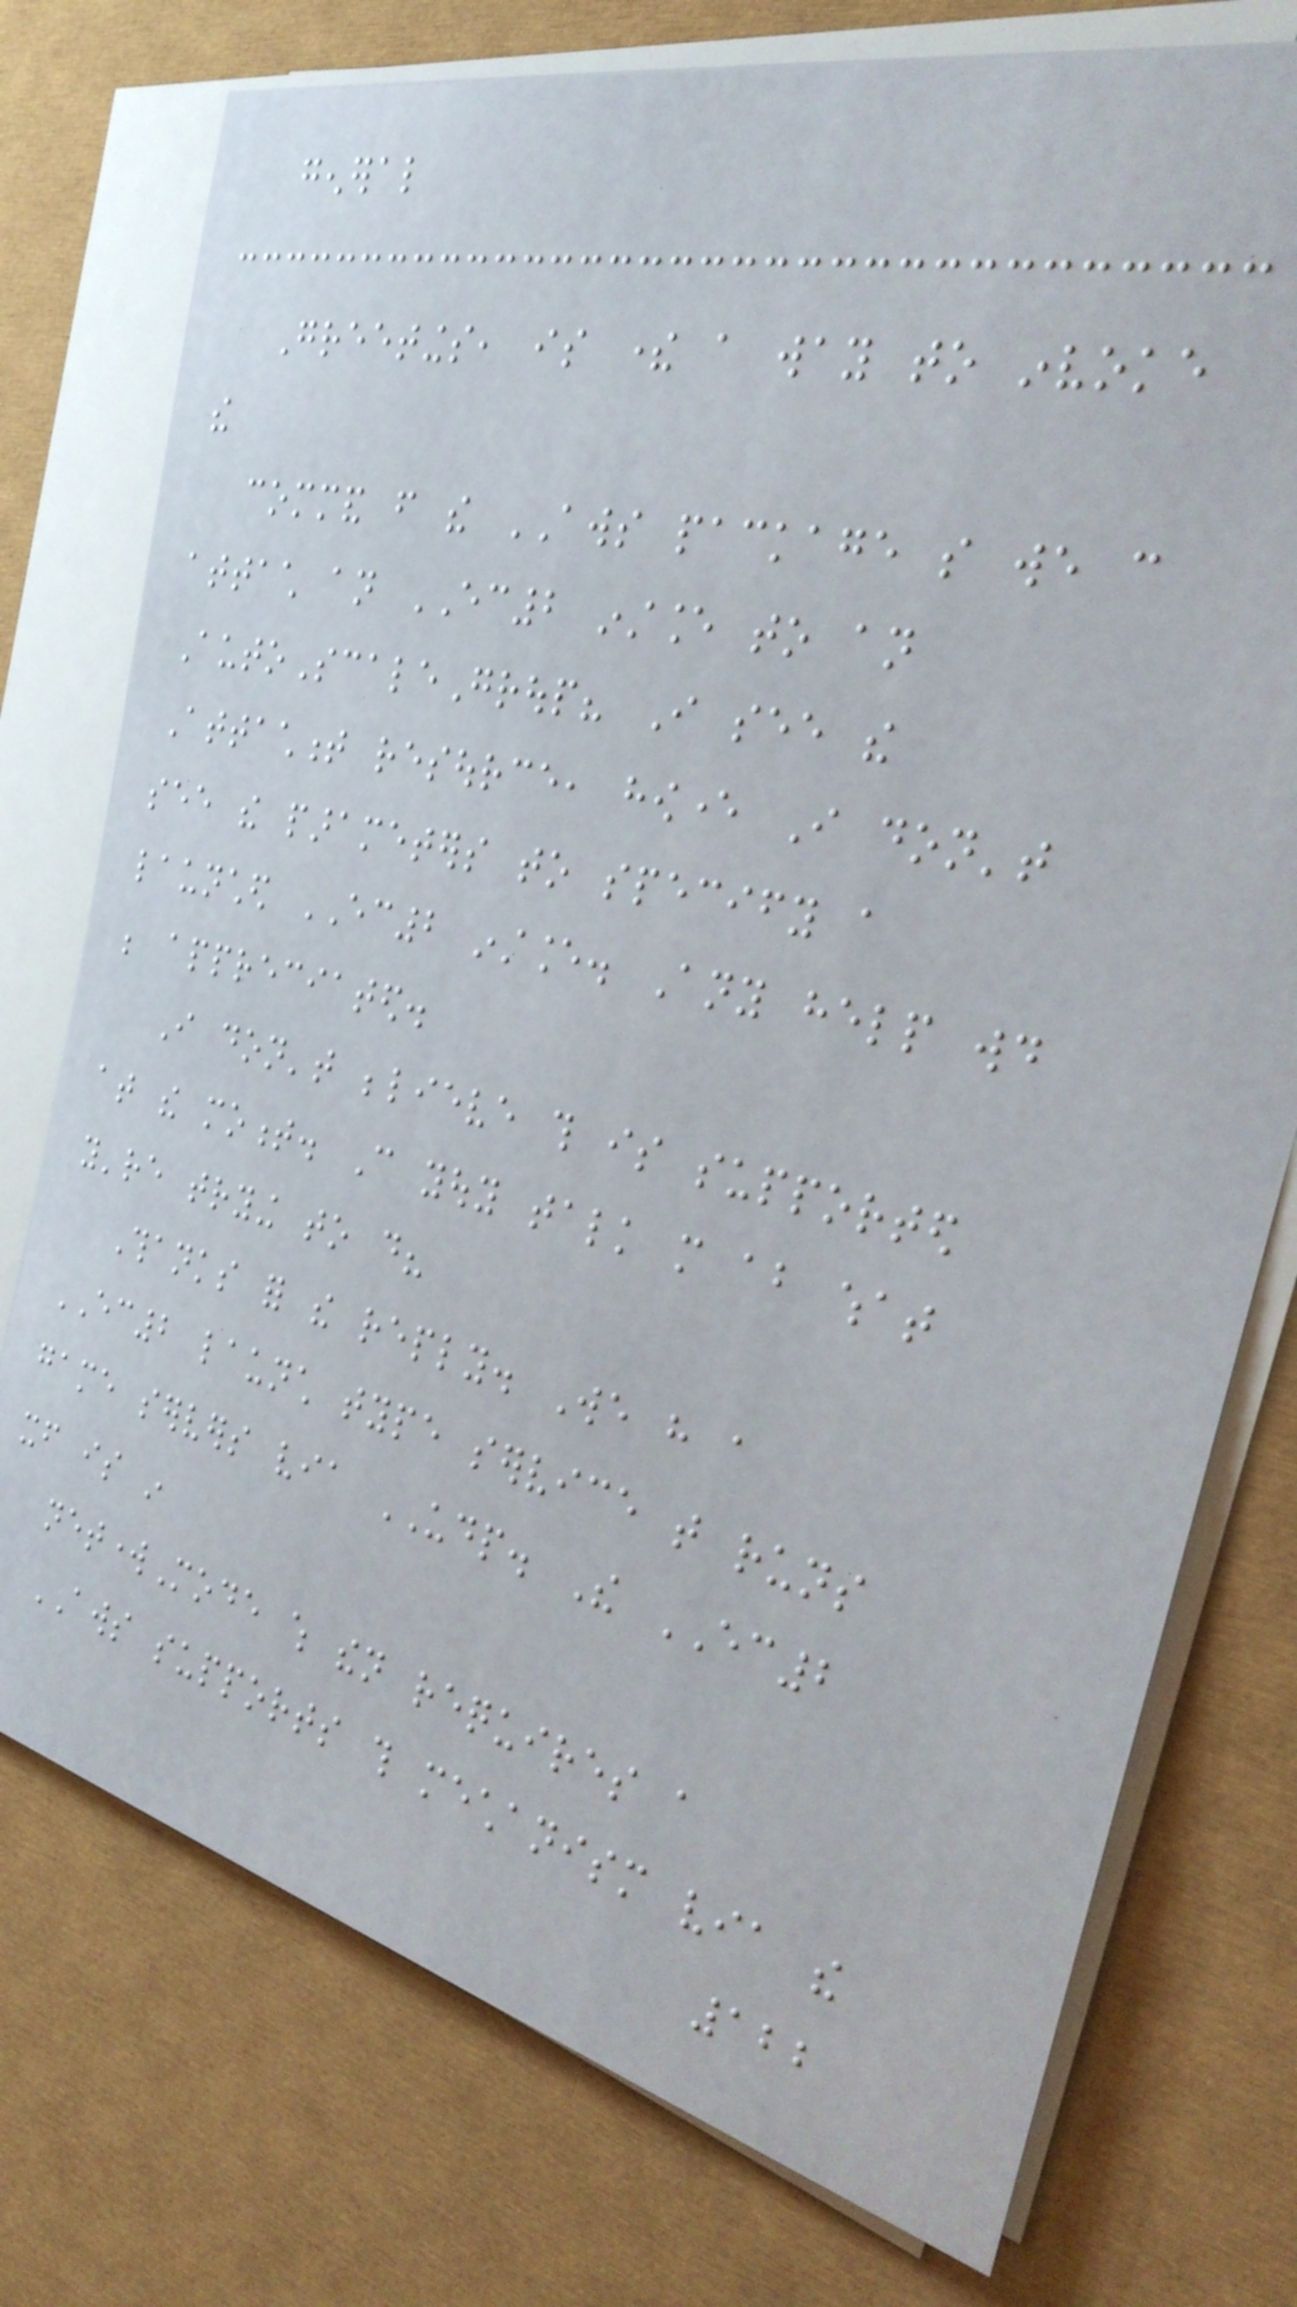general
Greetings, is there a way to invoke
the
command from the AWS package so we can
attach an EC2 instance to an
AutoScaleGroup? I see the
Attachment resource, however I don't
see the parameters to specify a
launched EC2 instance. Any help would
be appreciated.
I don't believe this is supported
at the moment. Can youy talk more about what
you're trying to do?
Thanks for the reply. We have a
EC2 launch type service that runs
game servers via UDP. The EC2
itself is in
networkMode which then requires a
AWS supports this mechanism via the
122
